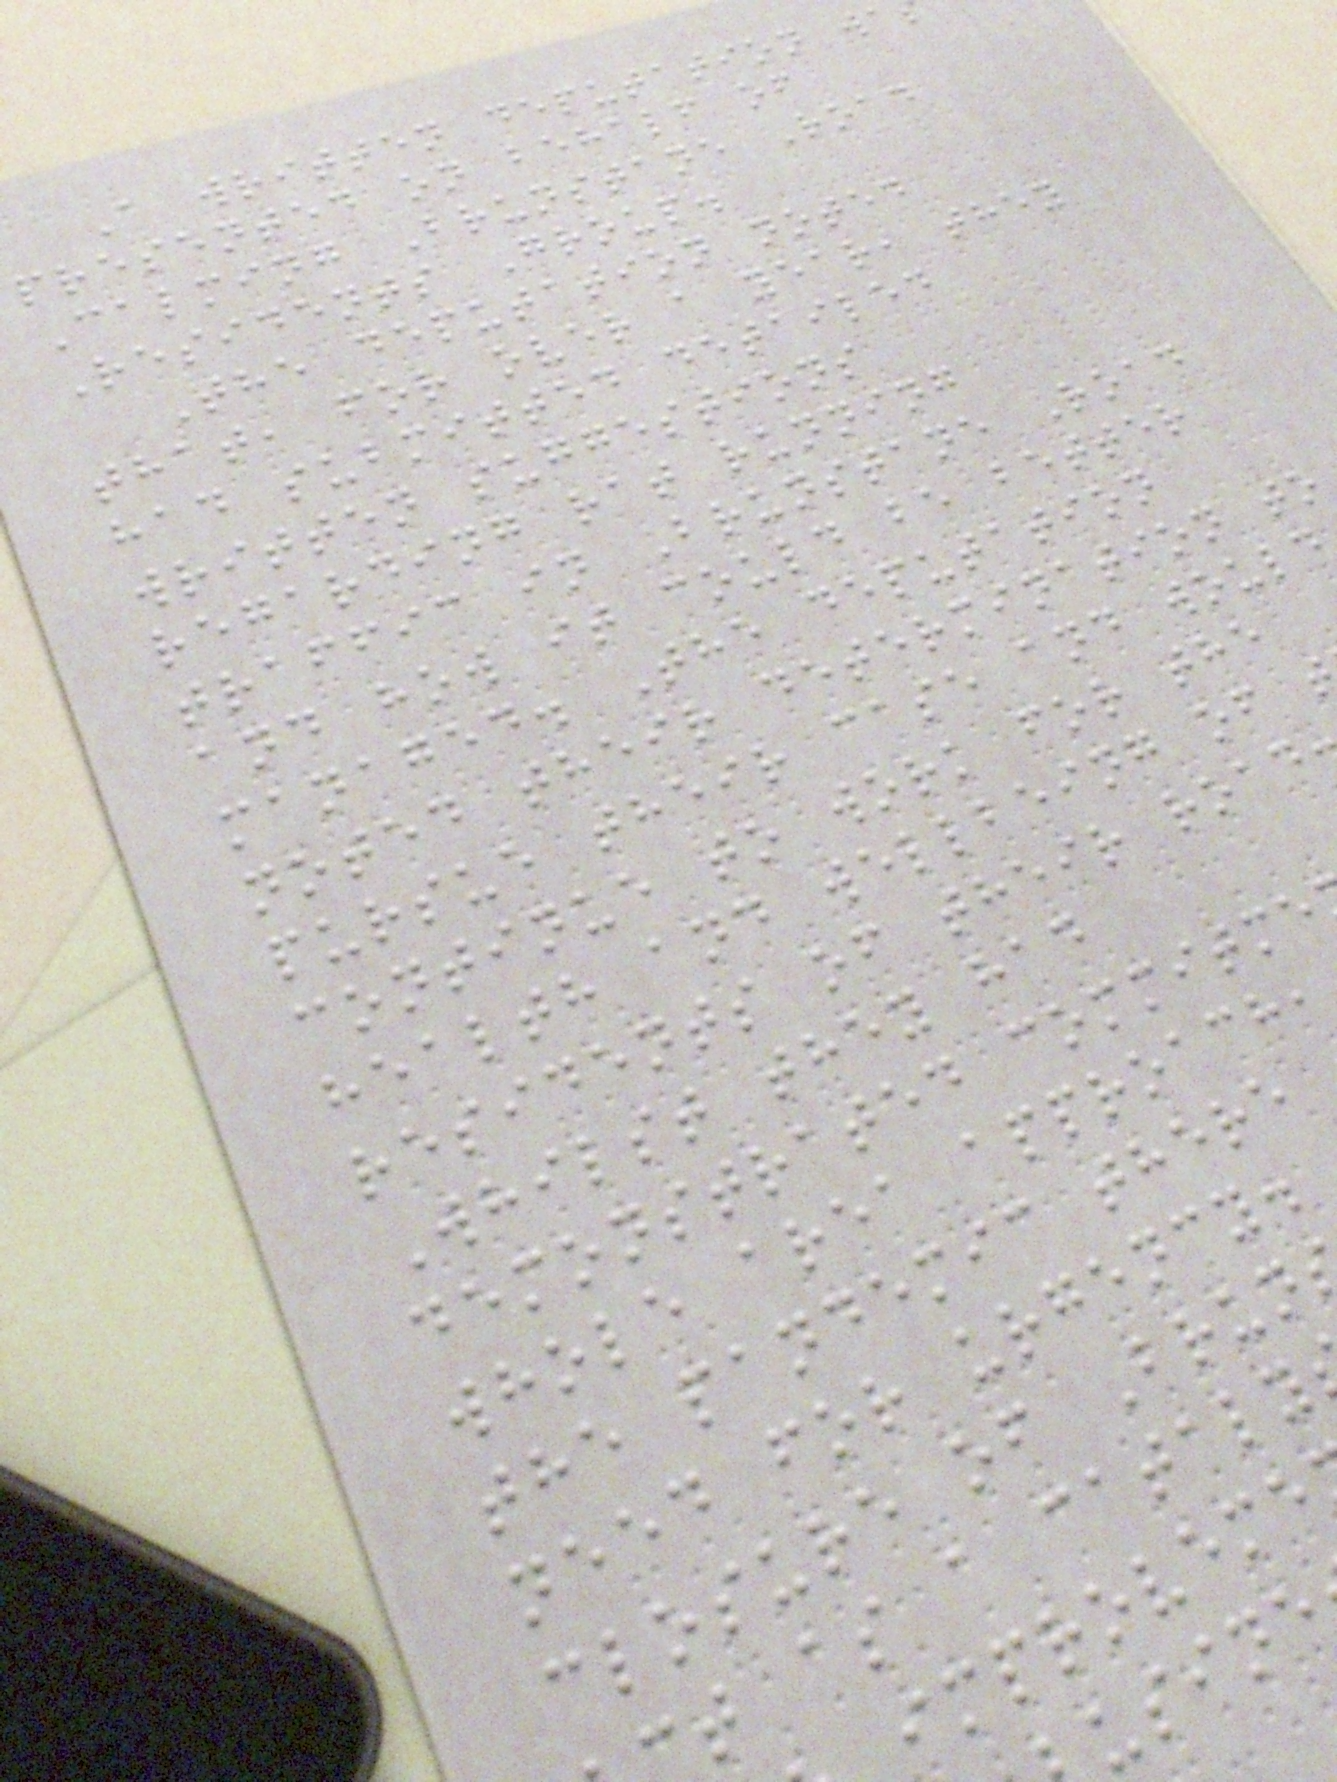A written deputation wa
presented on behalf of
Calming Brunstane Road
Residents Group.
The deputation noted
that, for over a year, they
had submitted detailed
written suggestions
regarding rat running
traffic in Brunstane Road
and how it could be better
managed. The deputation
noted their determination to
pursue their case and would
continue to work for the
health and wellbeing of
residents of their road
Whilst they had
demonstrated commitme
whole area approach,
the pandemic there
need for urgency.
closure of Brun
t as a cataly
improveme
